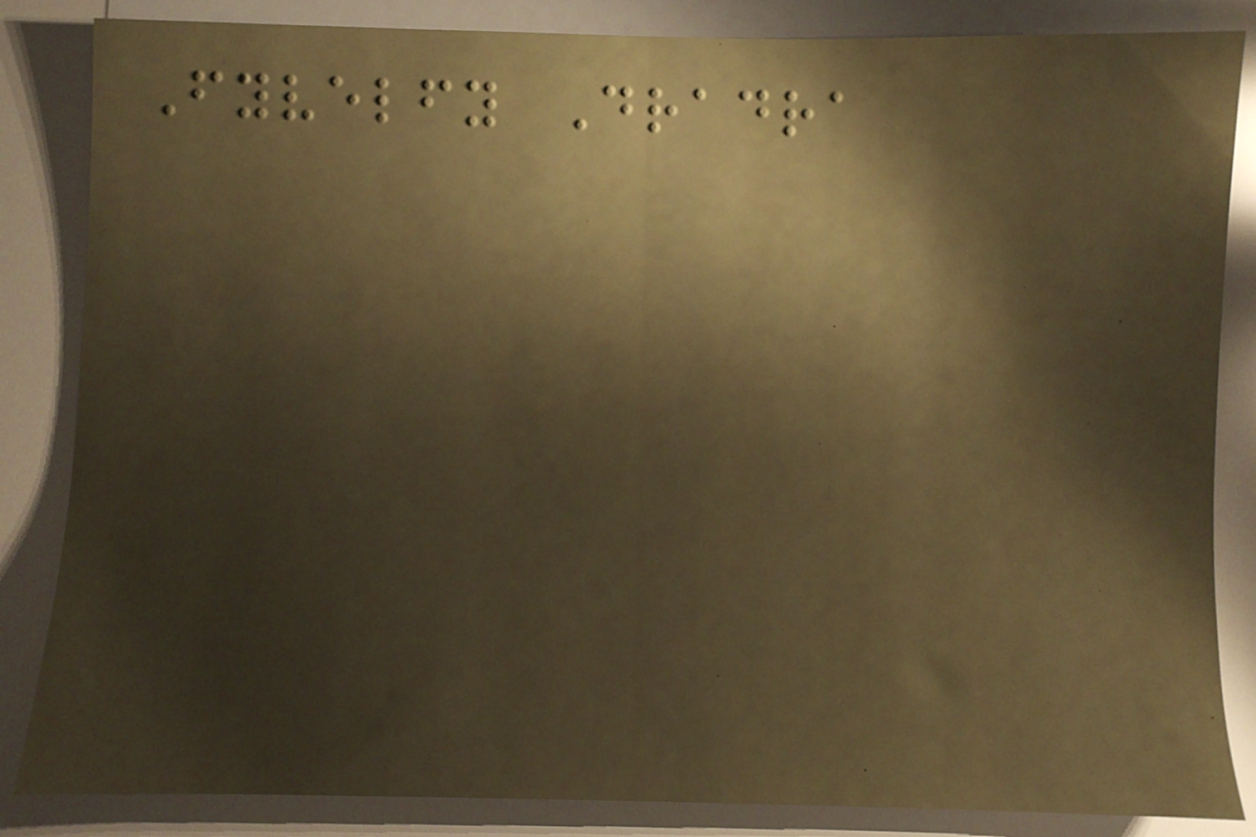Fyvelfy Dradra
